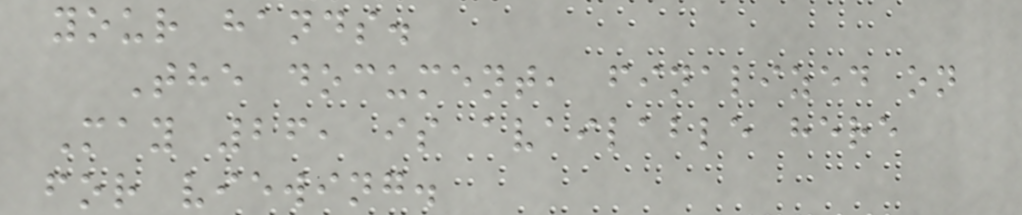your hands.
The document, finalized on
May 26, is available here
for viewing.
